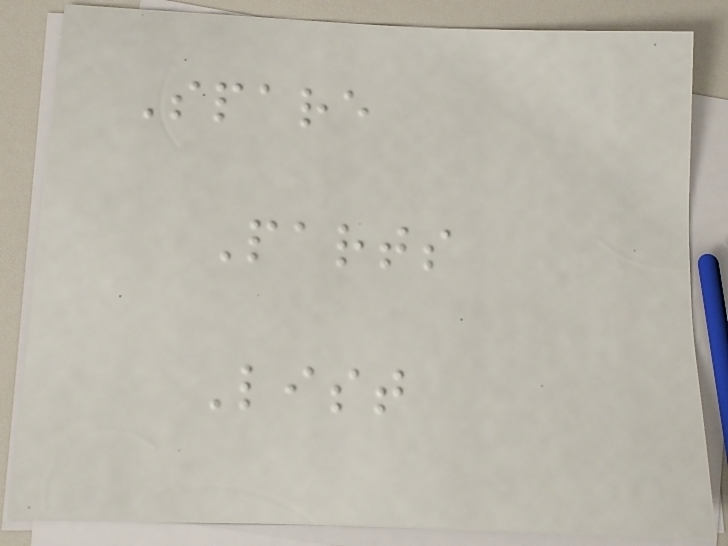Spare
Parts
List
